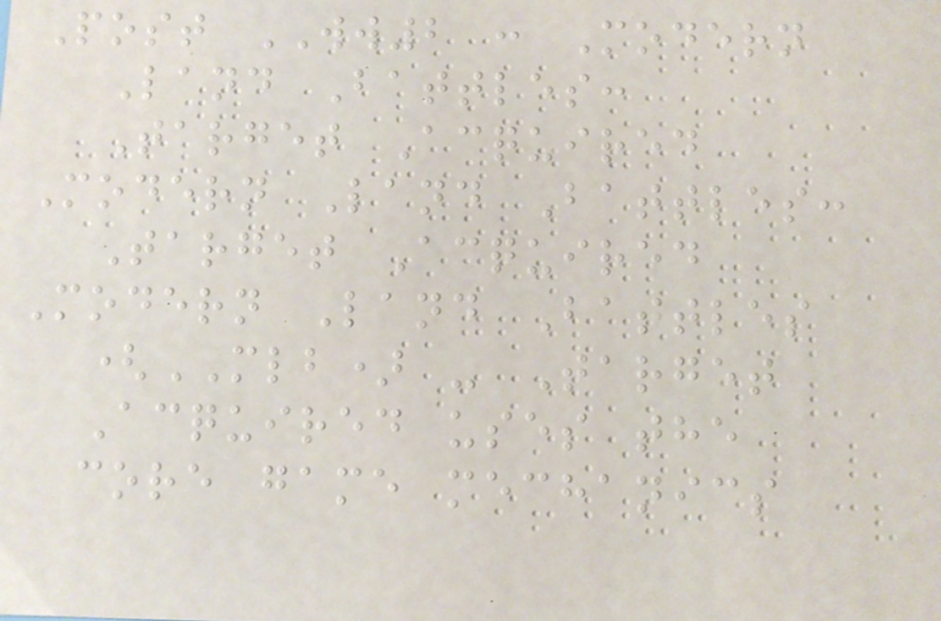Post WW2 : Modern
Land Battles:
Target Acquired
Modern Land Battles:
Target Acquired
Modern Land Battles
(MLB) - Target
Acquired uses the
core game mechanics
